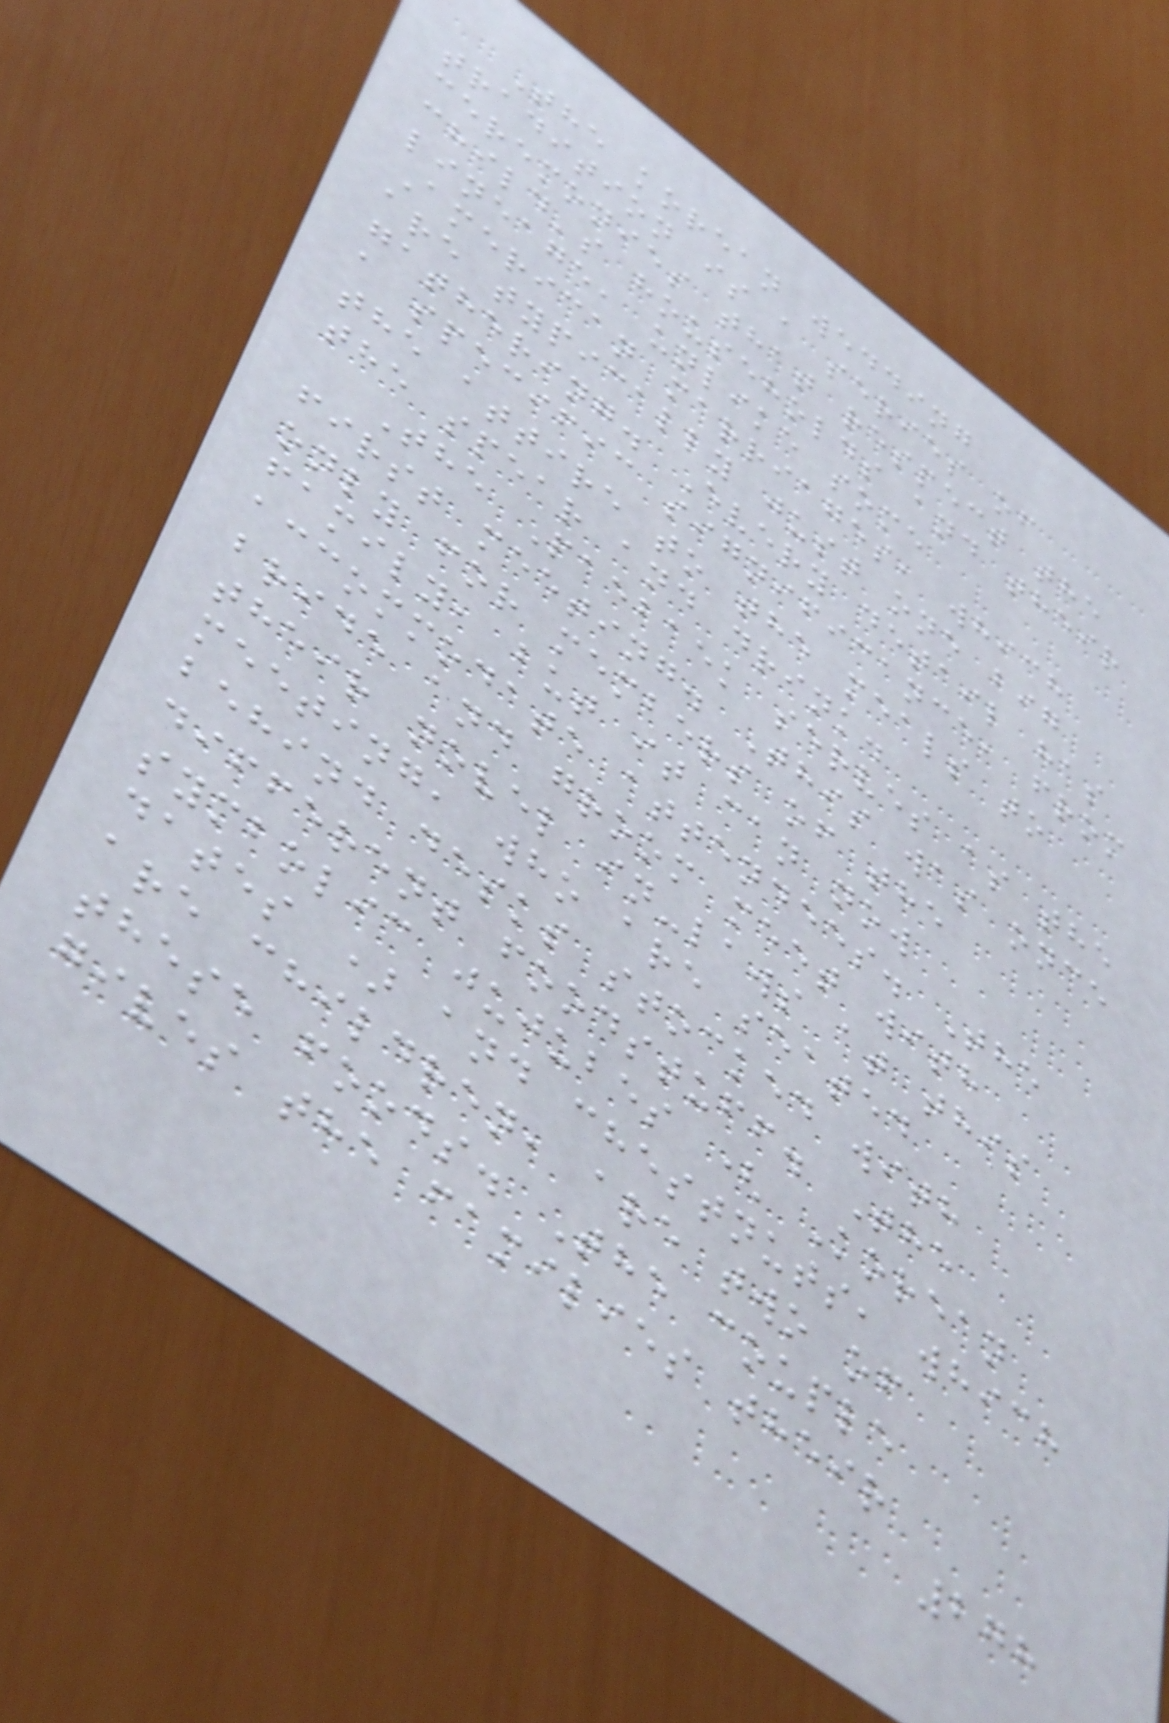The korean wedding
tradition is a series of
ceremonies that respect the
child's households and their
lineage, unlike some
American marriages, which
are typically just one big
gathering. Every detail has
a specific significance, from
the attire to the meals to
the spear and drink.
The Paebaek serves as the
first meeting. This was once
only for members of the
family, but it can now
accommodate attendees. The
bride and groom meet with
their novel in-laws at this
meeting, who are seated
behind desks stocked with
different foodstuff. The
symbolic jujubes ( Korean
dates ) and chestnuts, which
are children, are two of
these foods. The couple
gives the families their
278
